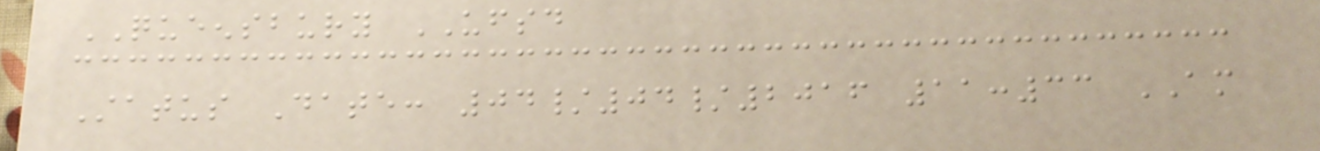QUEENSBURY UFSD
Status Date: 04/04/2016 11:33 AM
